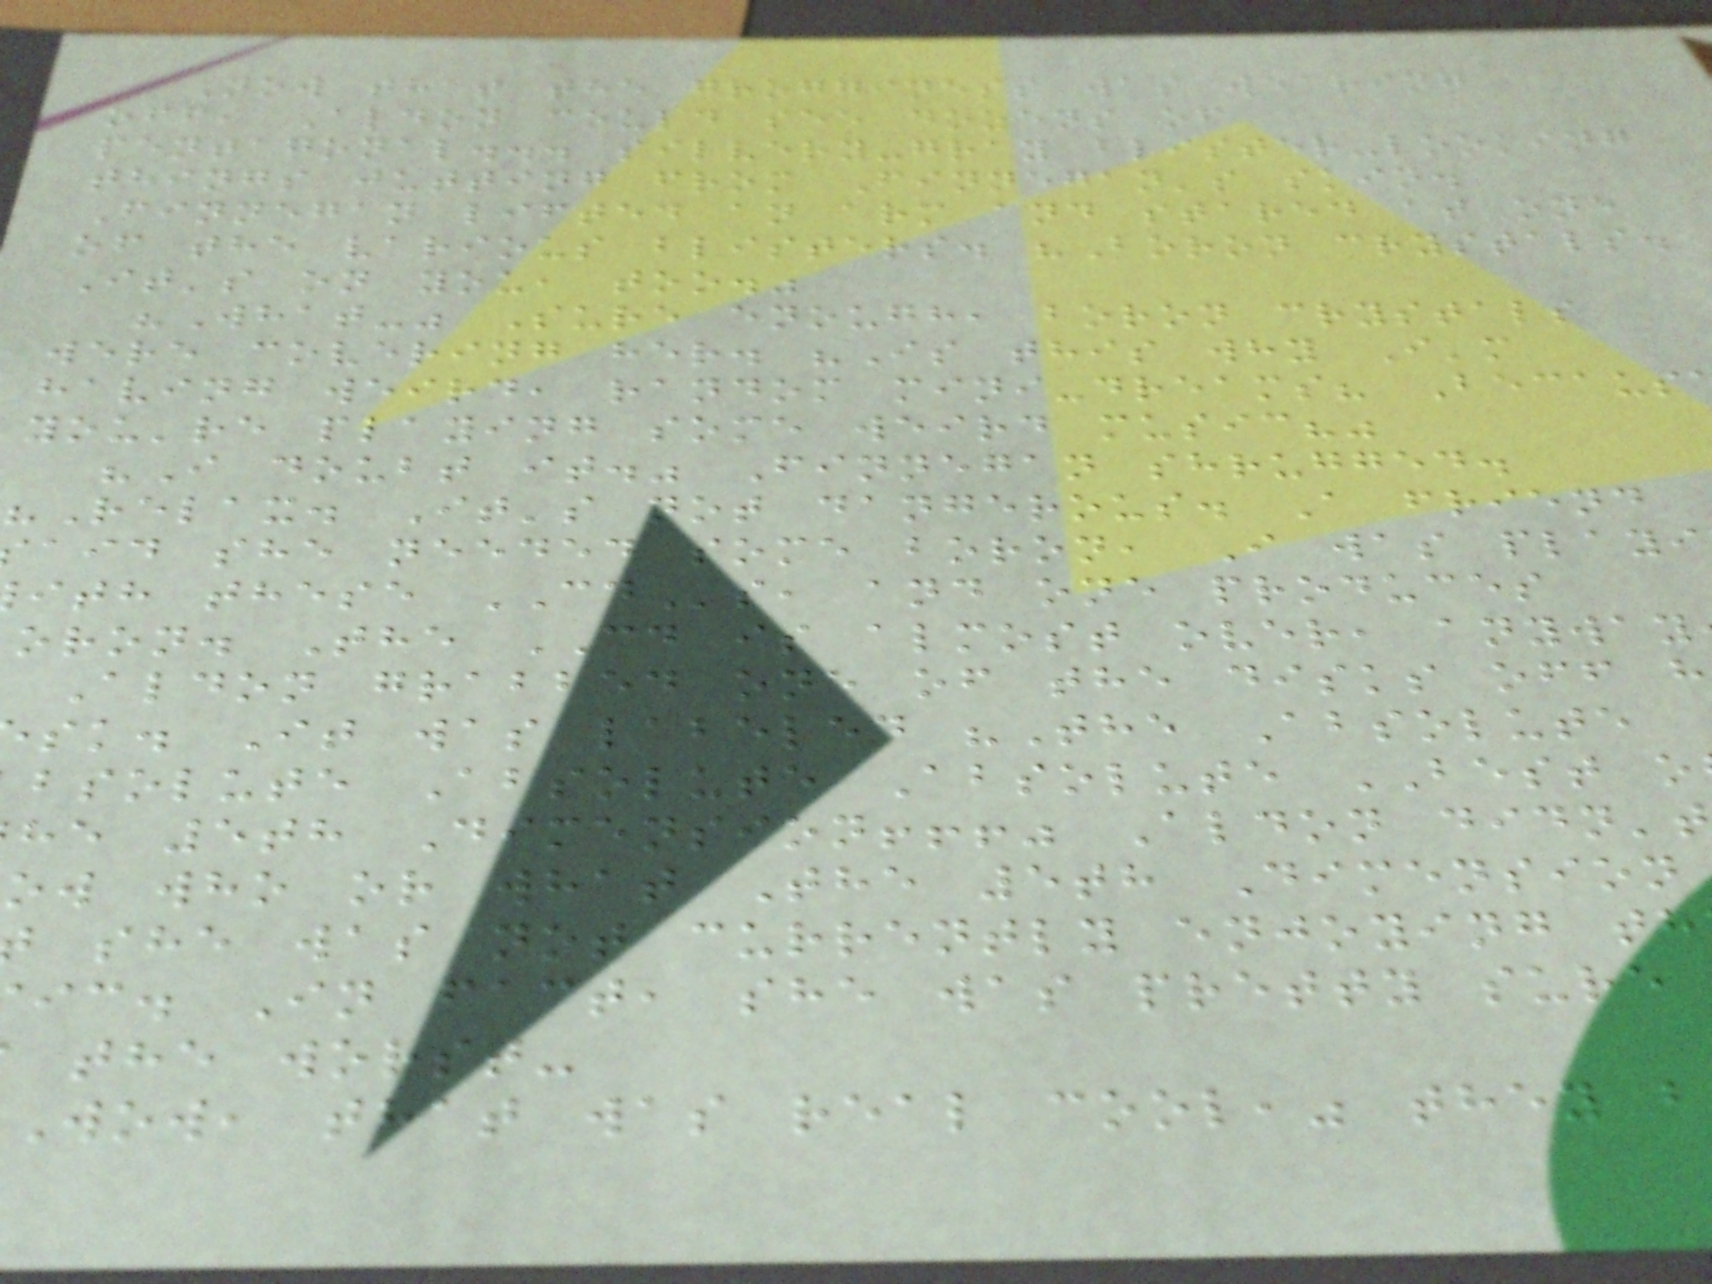Now that the grogginess was wearing
off, Aldon could see dozens of
pentagonal... silvery-gray blister-looking
things jutting from Finnegan's skin.
Finnegan lifted an arm and stared at one
of the various blisters. "Boron crystals.
It's on you, too."
"What-" Sure enough, boron crystals
were covering her. "Is this why I'm
having weird, random mini-dreams? Becaus
you're playing some weird music?"
"I doubt it." Finnegan shrugged.
"Relax. It's not dangerous. A friend
aid she needed some boron, I was playi
ith these CDs, and one produces
oron. The CD is almost over, anyway
Aldon grabbed one of the disks off h
sk. It was labeled "The Absolute
bsolute Absolute Absolute BEST o
he 5th Dimension!!!" Aldon didn't
ow who or what The 5th Dimension
she was not currently enjoying th
ic. In fact, she was pretty sure
the worst-
Wow, that was real cool," they b
